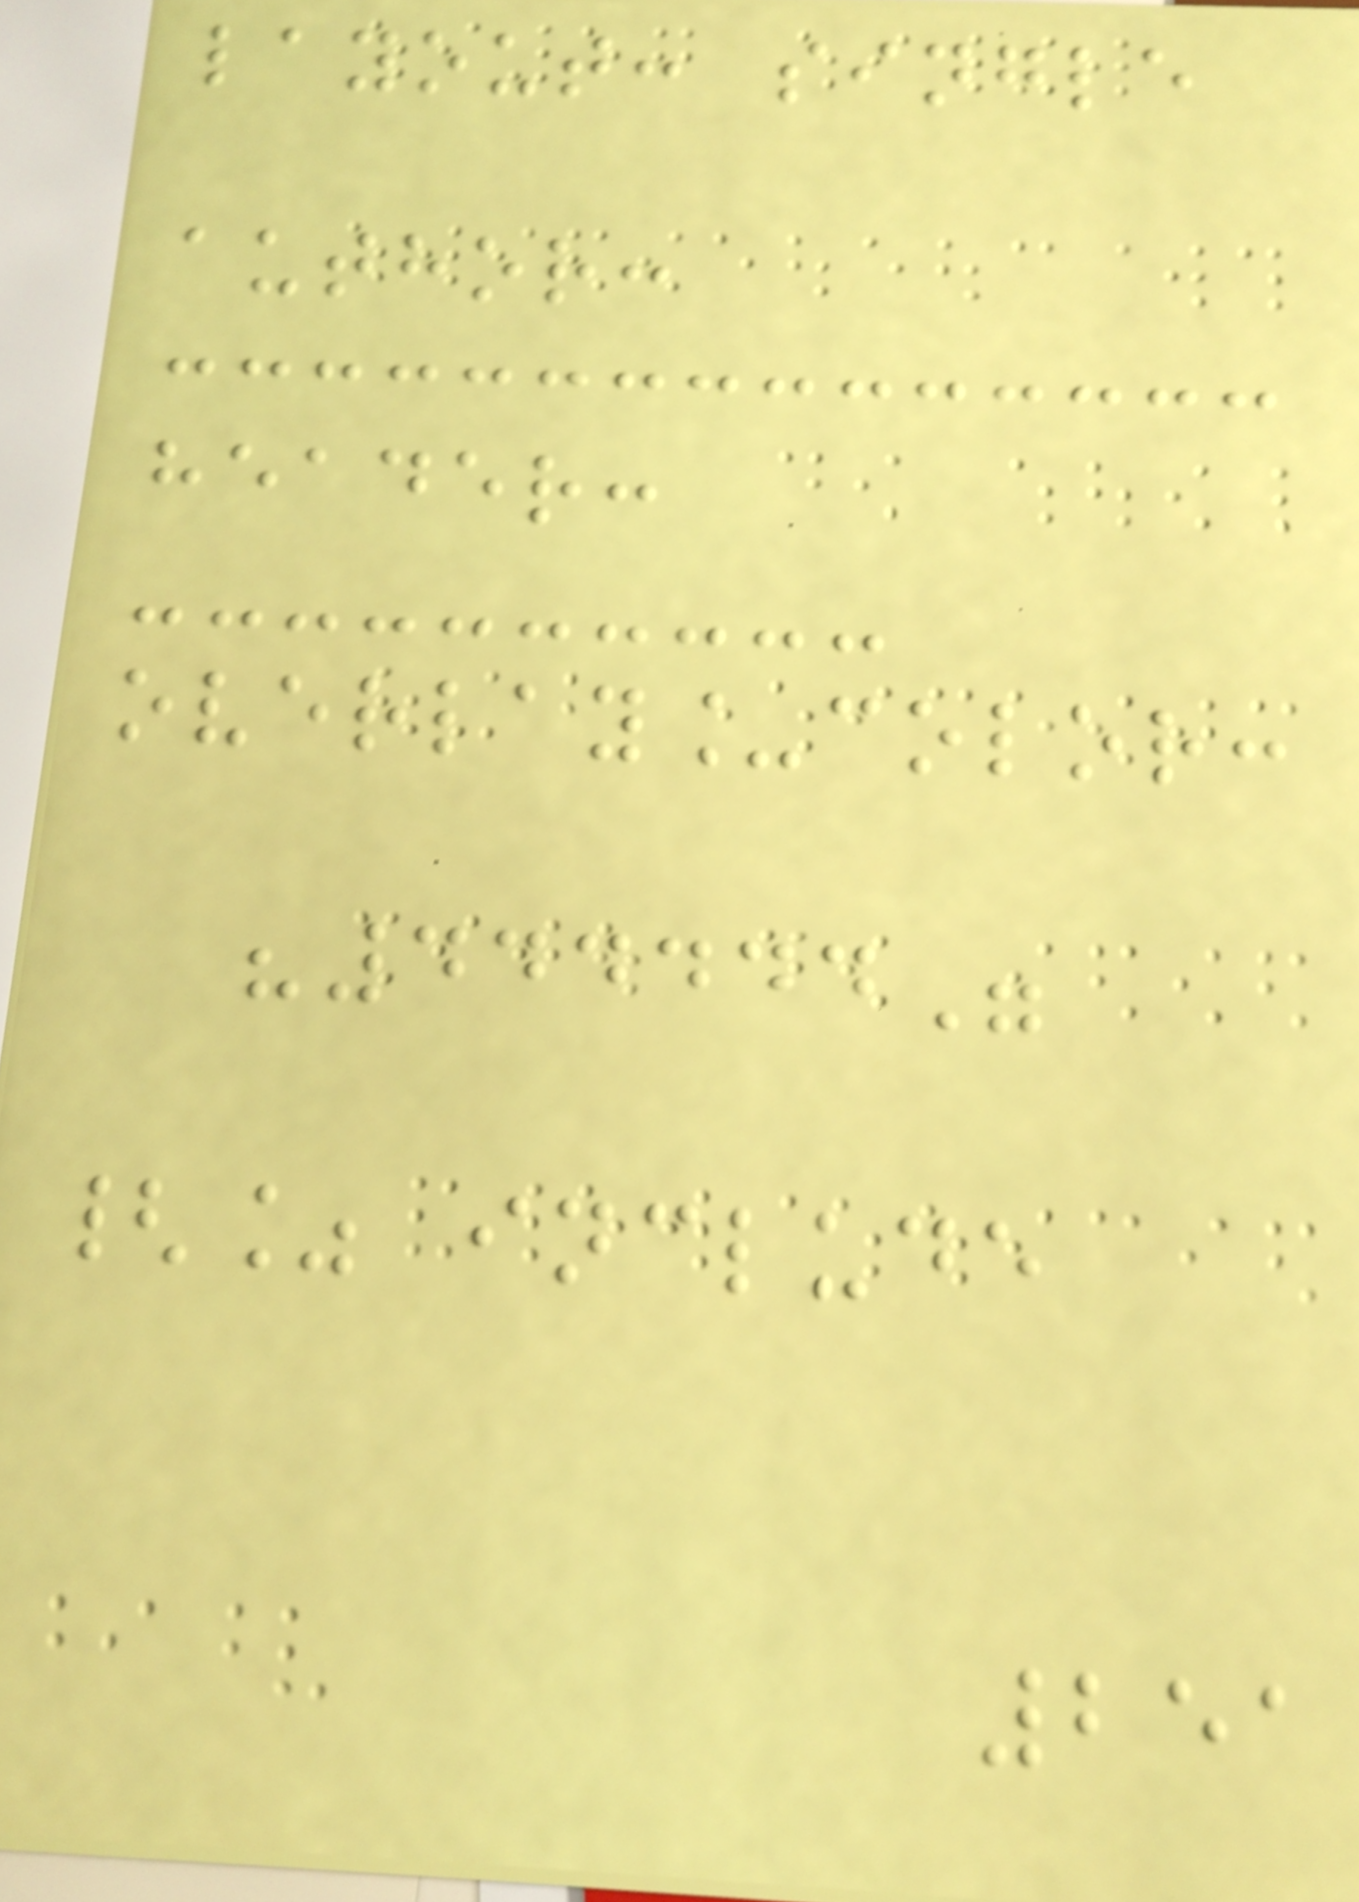layout: single
author:
header:
overlay_color:
"444444"
{% include
251
